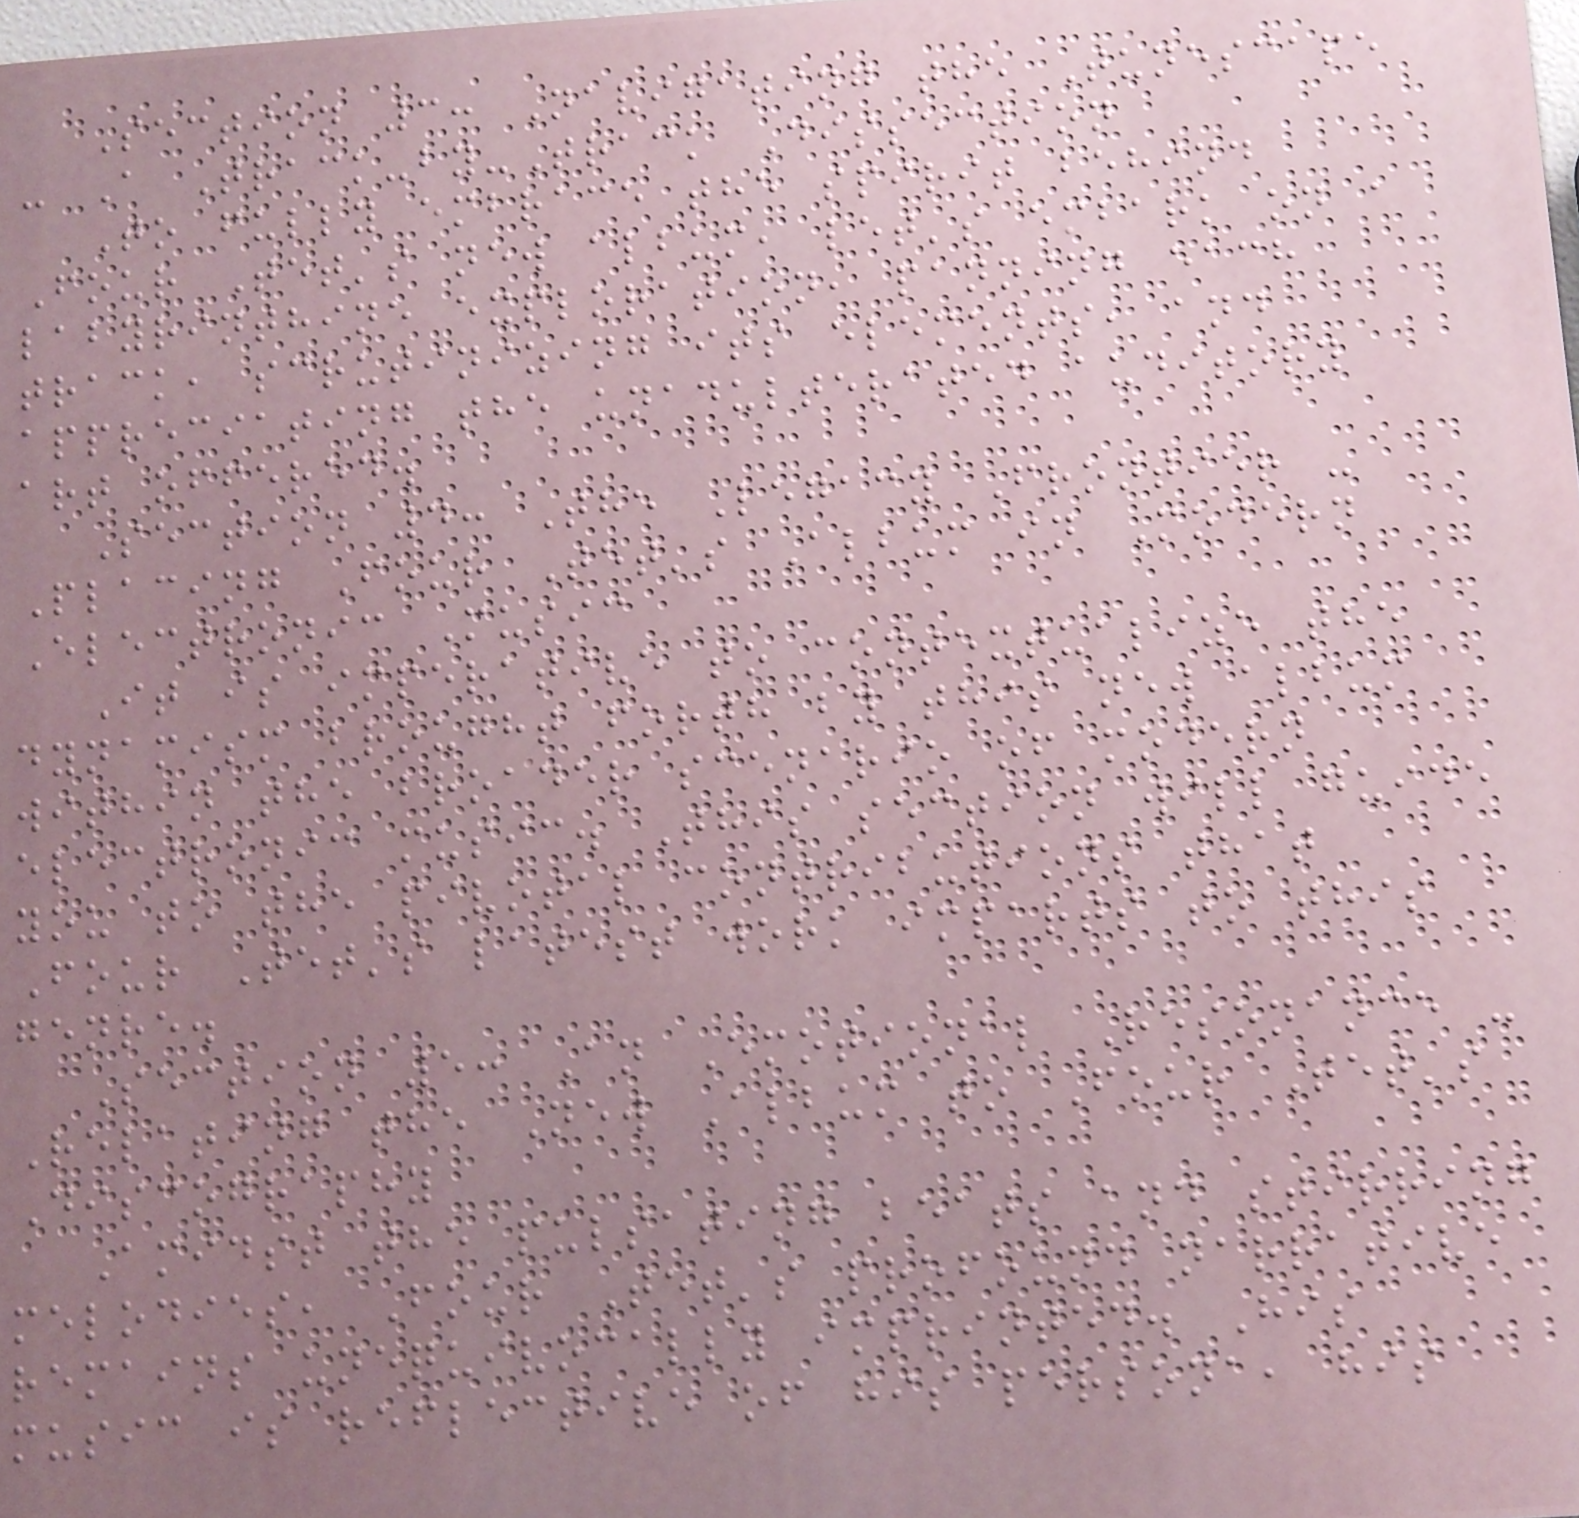Section 3: Navigating the Tunescape
- A Track-by-Track Dissection
To fully embrace the spirit behind
Four Tet's new album, let's embark on a
labyrinthine exploration, panning each
track, scrutinizing its elements, and
appreciating the unadulterated auditory
art offered.
Section 4: The Legacy Frontier -
Placing Four Tet's Album in Modern
Electronic Music
It is imperative to contextualize the
dynamism brought forth by this new album
within the broader scenario of modern
electronic music. This section will guide
you to the pivotal contributions that
Four Tet's latest work imparts to this
genre.
Section 5: An Emotional Resonance -
Relating the New Album to Four Tet's
Discography
Amidst the pulsating beats and stirring
melodies, Four Tet's profound narrative
remains unequivocally imprinted. His
music is reflective of his persona, his
